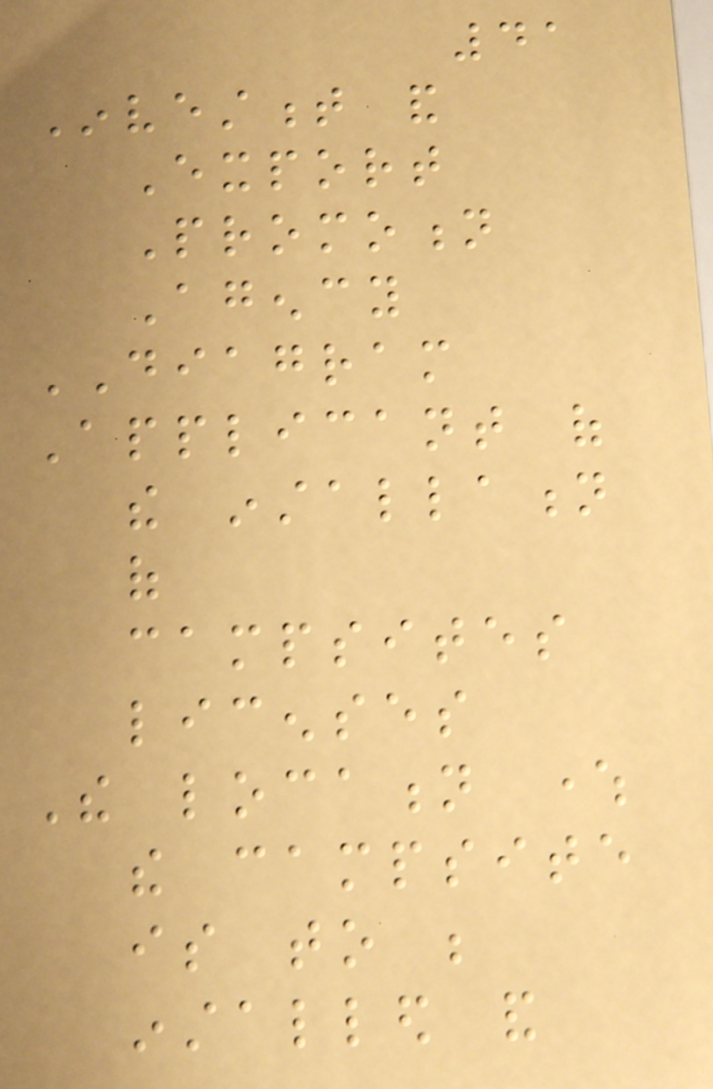41
Investment and
Export
Promotion
Agency
DIAGRAM
Applicant of
the installation
of
campsites
licenses
The location where
the campsite
is to be
installed and
